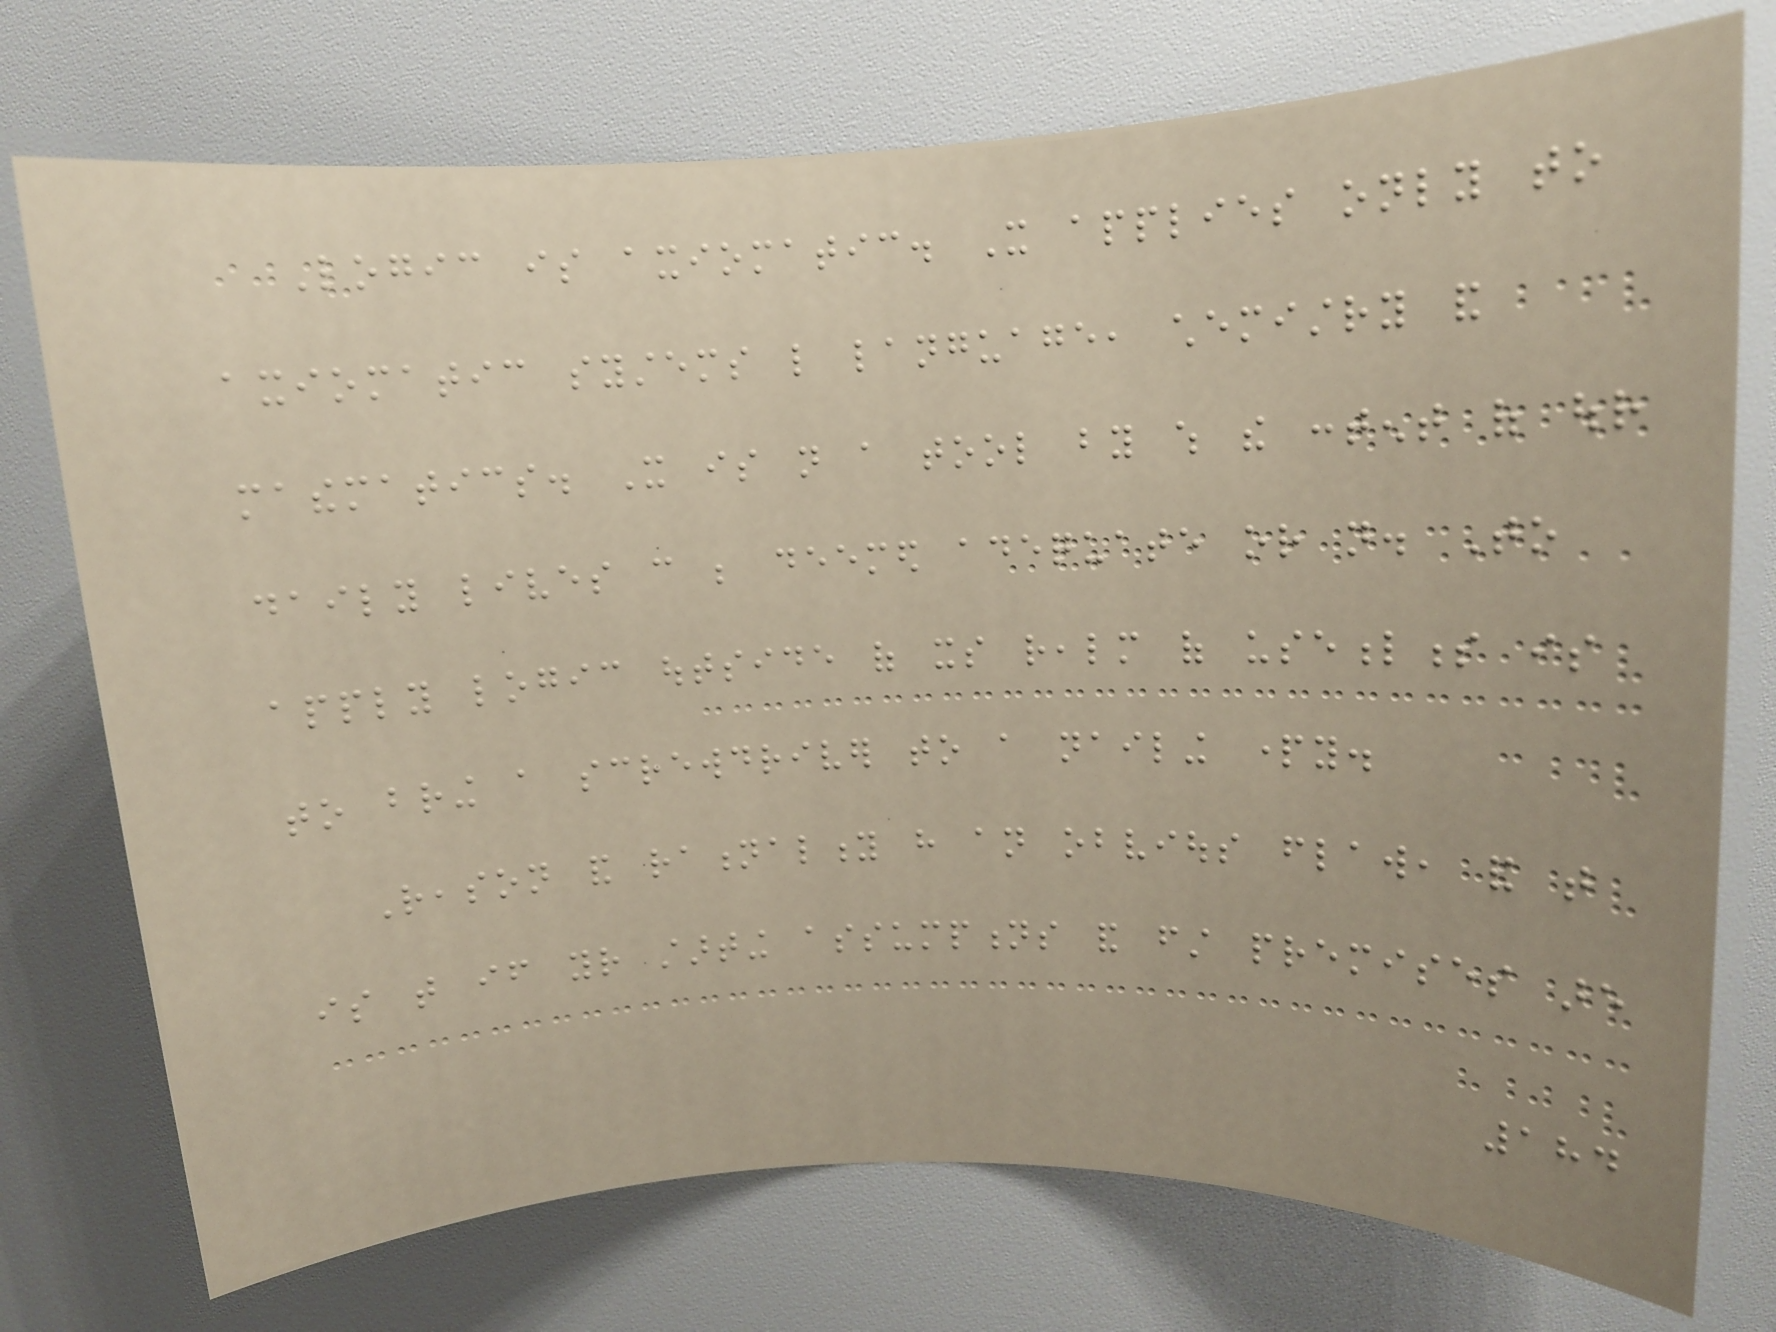Logic is axiomatic. It applies only to
axiomatic systems like language, chemistry and
mathematics. It is not a tool by which the content of our
daily lives can be deemed adequate or not. To
apply logic outside of its realm of usefulness is
to bring a screwdriver to a nailing party.
Reason and rationality have an obvious flaw, and that
is that if your starting assumptions and first premises are
184
